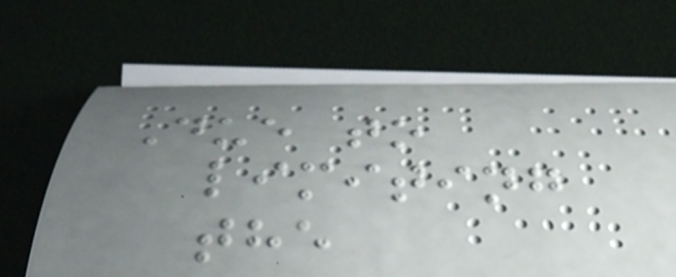Due to
limiting
the
